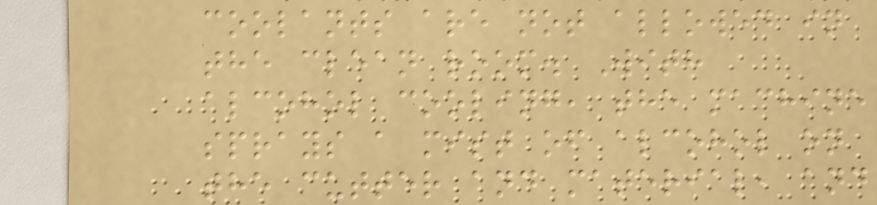coolants are not allowed in
the clean room. With
alcohol cooling, the machine
sprays a mist of alcohol on
the cutter and material, and
